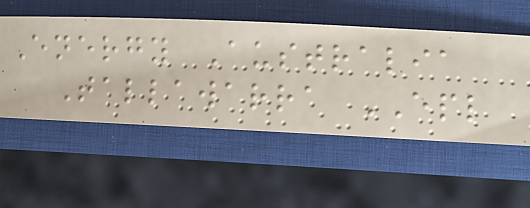Energy Australia
Tallawarra EPL
